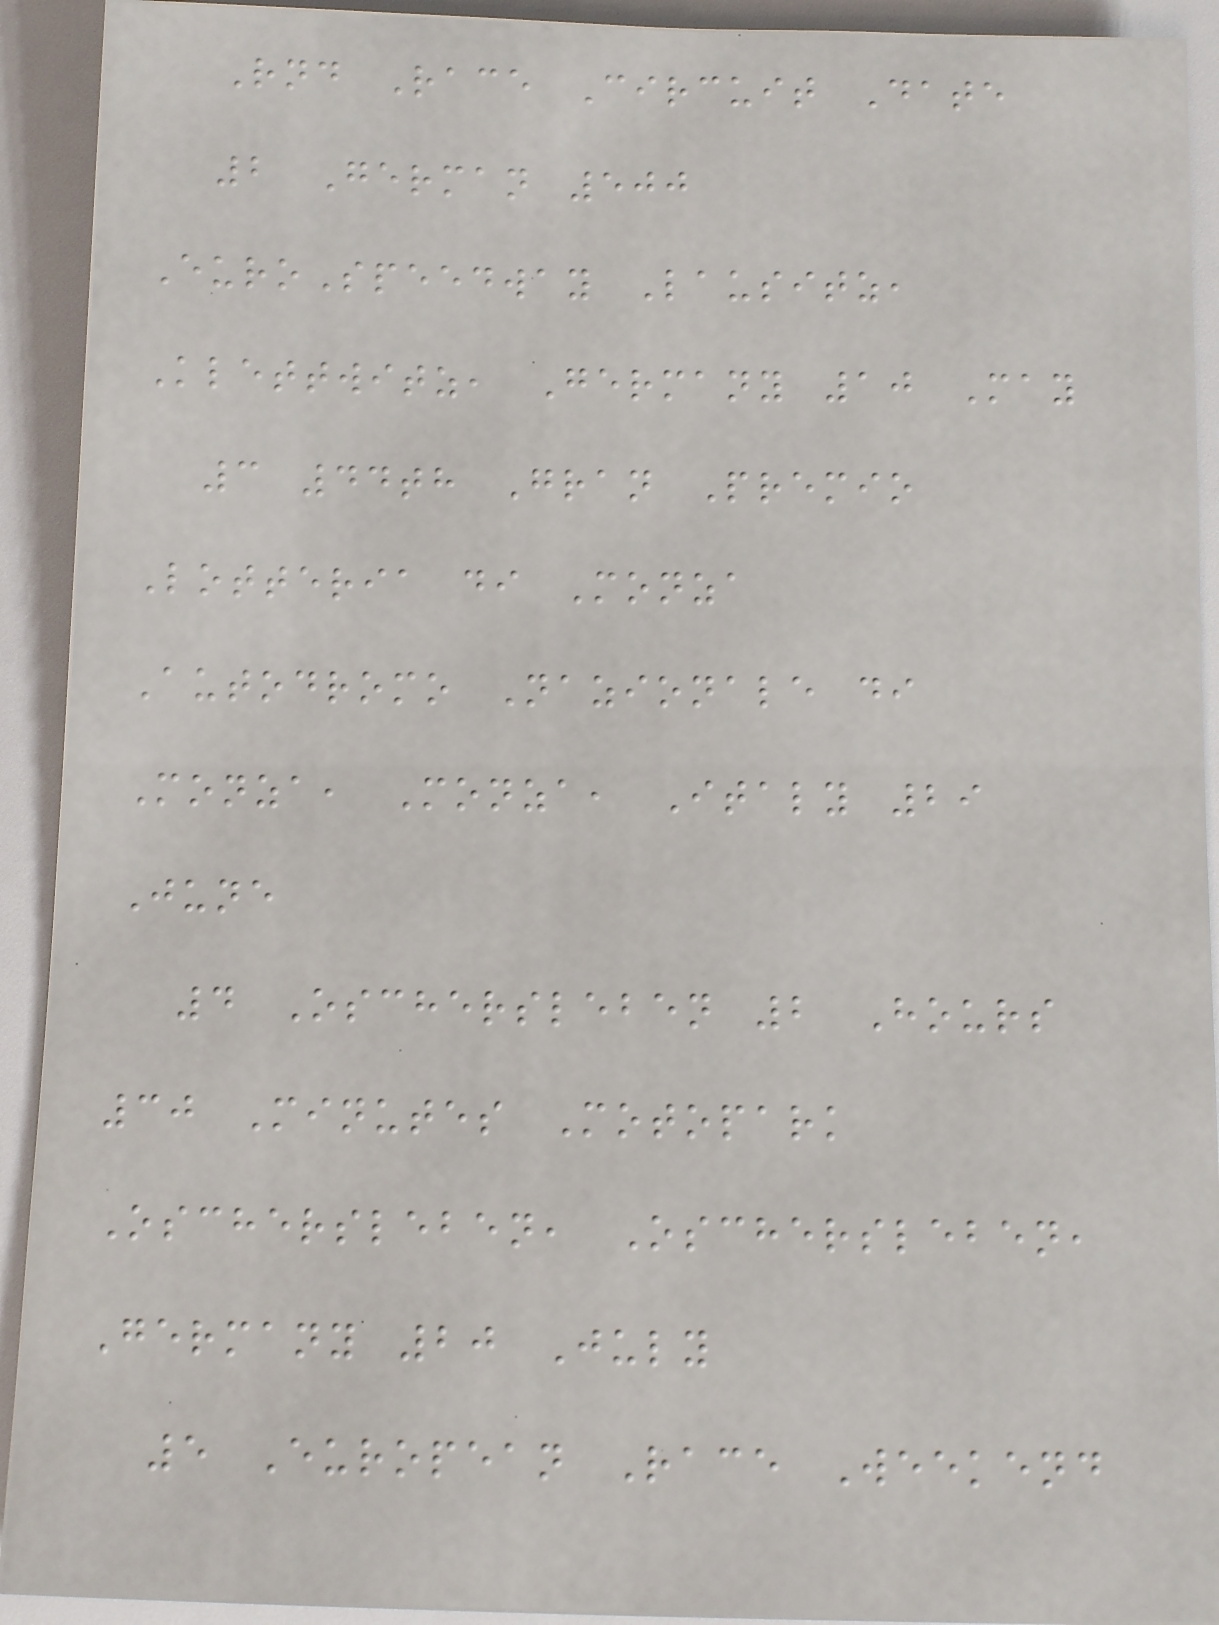Rnd Race Circuit Date
2 German 500
EuroSpeedway Lausitz,
Klettwitz, Germany 10 May
3 44th Gran Premio
Lotteria di Monza
Autodromo Nazionale di
Monza, Monza, Italy 29
June
4 Oschersleben 2 Hours
30 Minutes Motopark
Oschersleben, Oschersleben,
Germany 20 July
5 European Race Weekend
